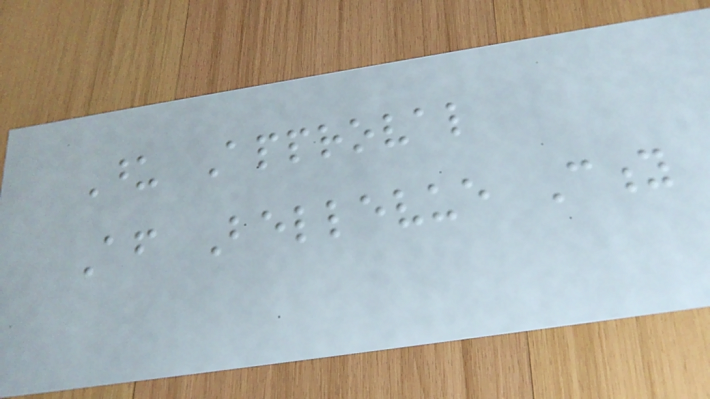Upon Approval
After Bellevue City
